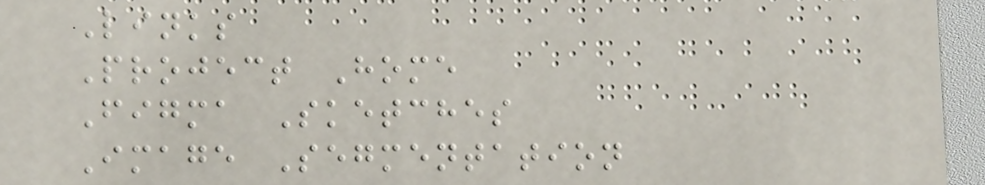Links
Project Home
Figma Sketches
Image Segmentation
